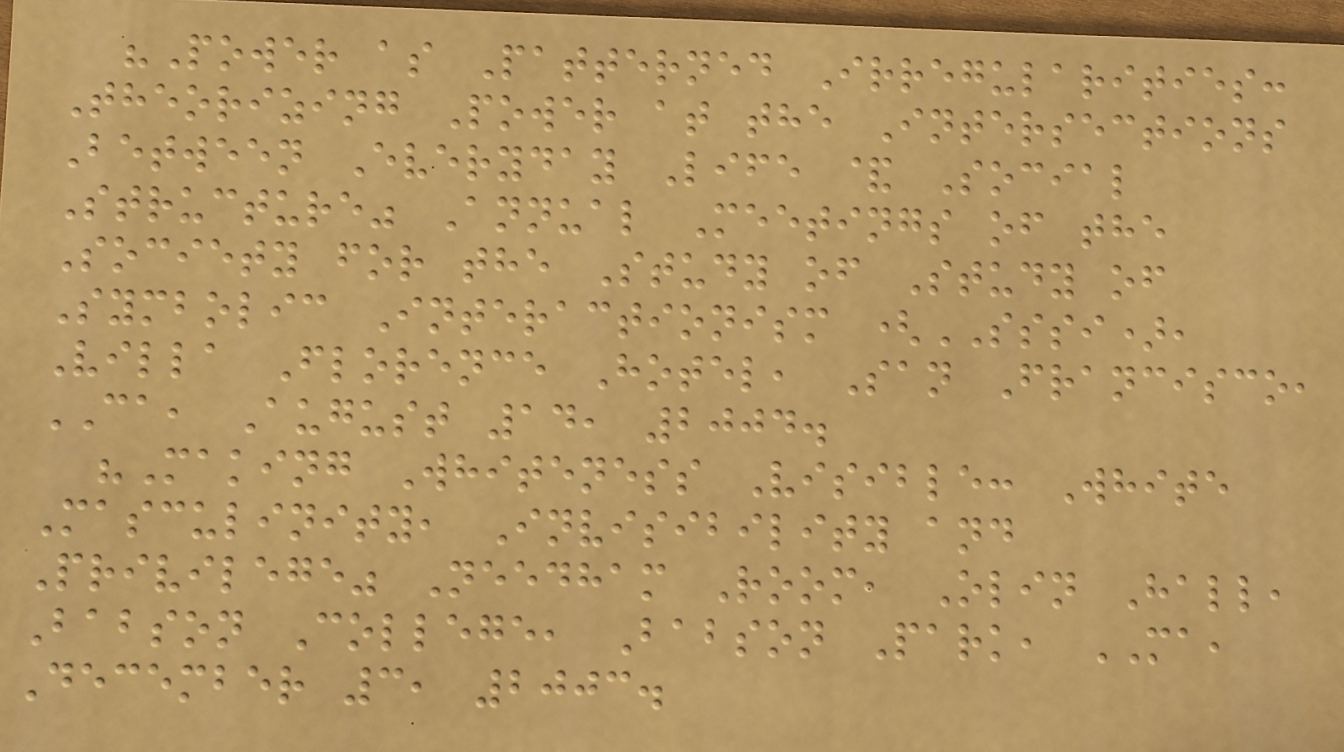"Power as Patterned Irregularities:
Theorizing Power at the Intersections
Between Everyday Life & Social
Structure" Annual Meetings of the
Society for the Study of Study of
Symbolic Interactionism (SSSI),
Villa Florence Hotel, San Francisco,
CA, August 14, 2004.
"Making Whiteness Visible: White
Masculinity, Invisibility and
Privilege" Needham Room, Olin Hall,
Babson College, Babson Park, MA,
December 3, 2003.
